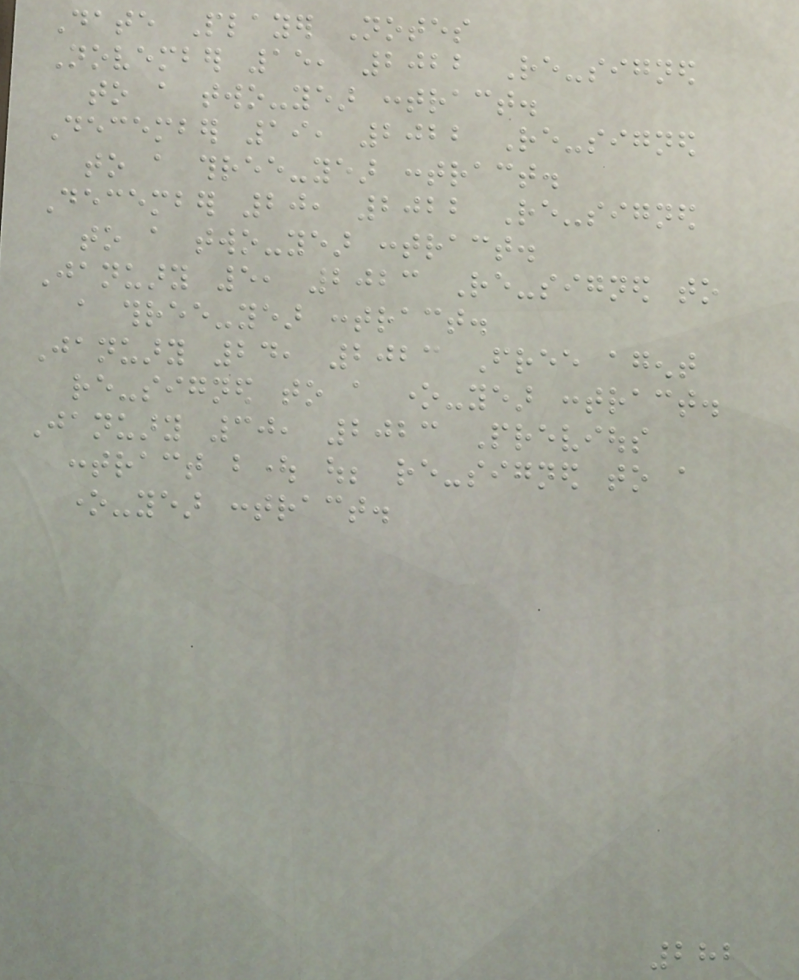Date Player Notes
November 15, 2022 Re-signed
to a two-year contract.
December 19, 2022 Re-signed
to a three-year contract.
December 20, 2022 Re-signed
to a two-year contract.
January 5, 2023 Re-signed to
a three-year contract.
January 24, 2023 Free agent
re-signed to a one-year contract.
January 30, 2023 Previous
contract bought out; re-signed to a
one-year contract.
282
